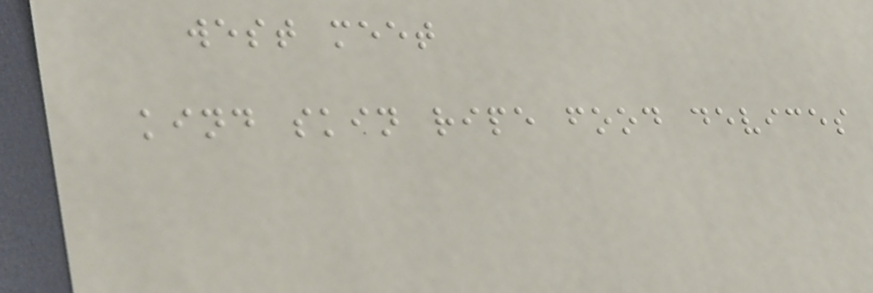west meet
kind skin ripe food devices
